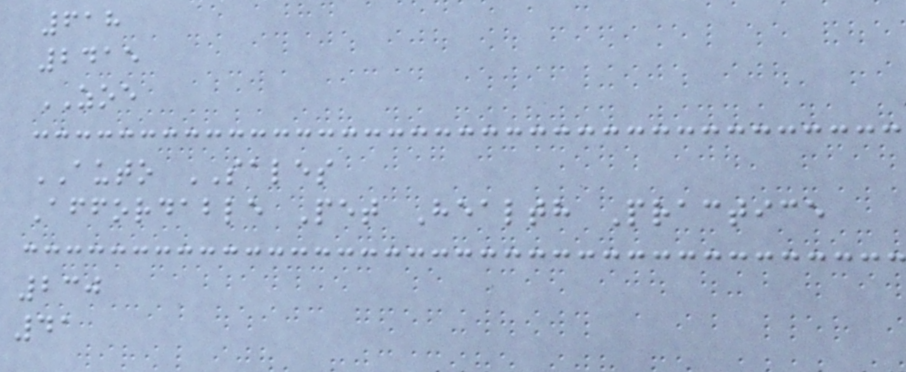618
2415
ZOE
AUTO SALES
Affordable Pet Health Practice
230
41
